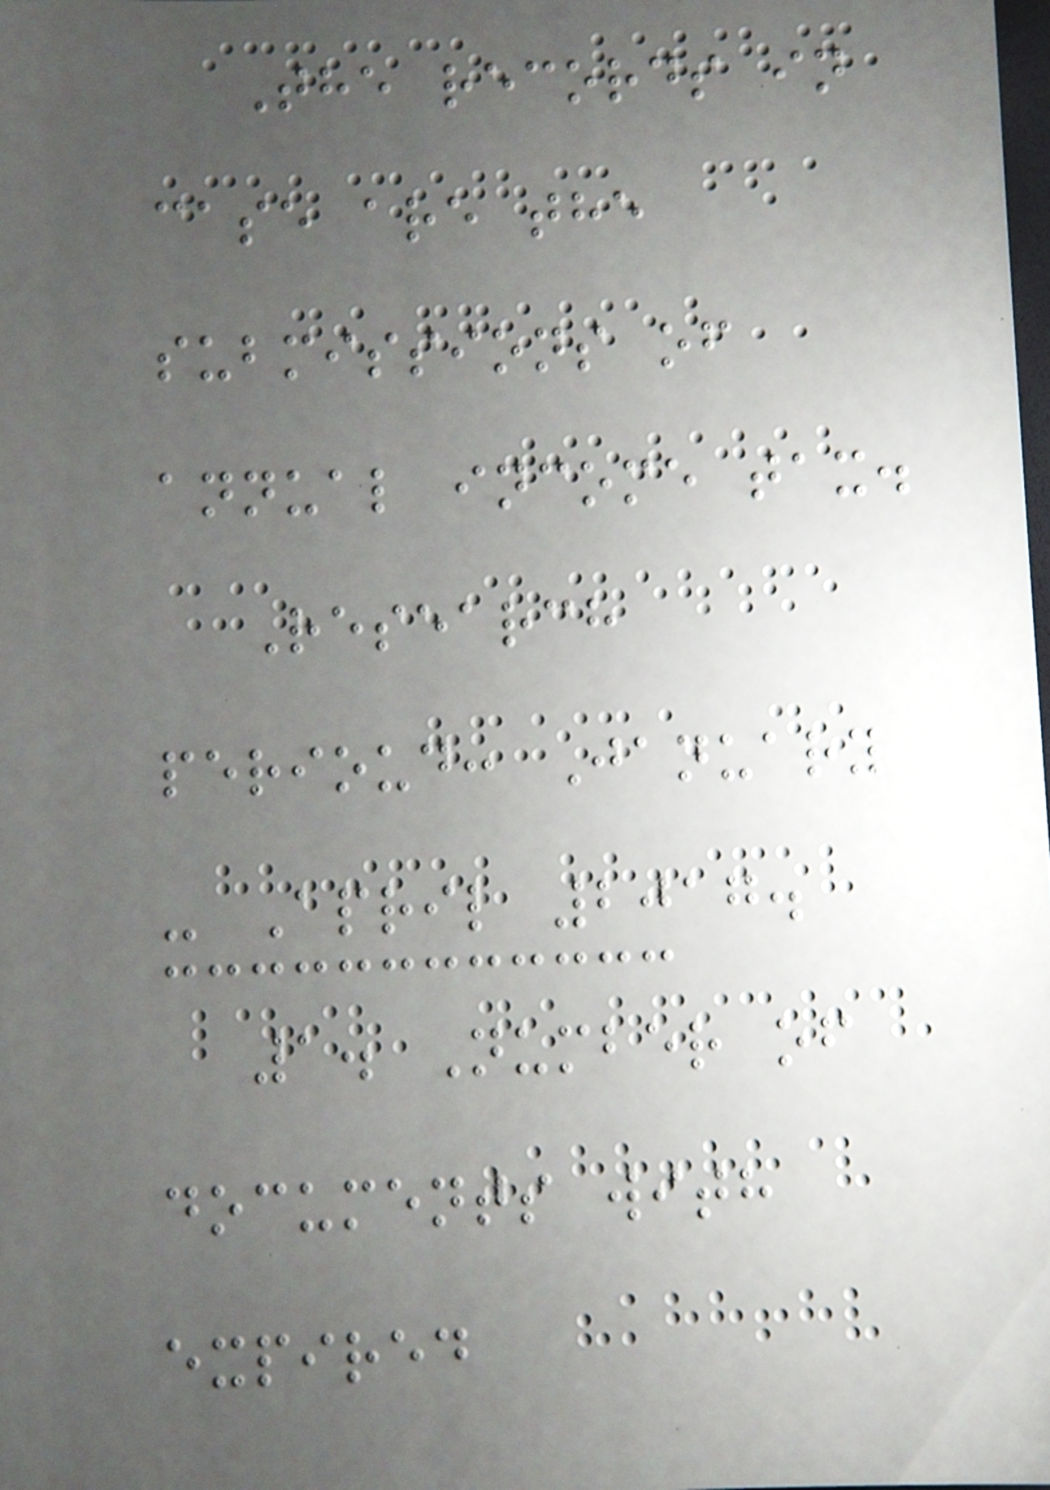The records in
case are the
submissions of
annual income tax.
Research
perioud: January
- April 2017.
1. Number of
documents with
expired
